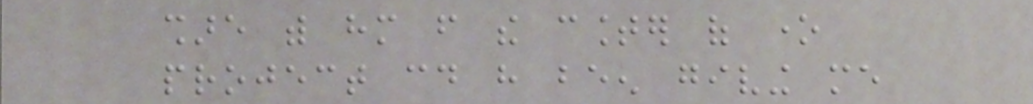share with him from the counter of one
project could have been giving me
